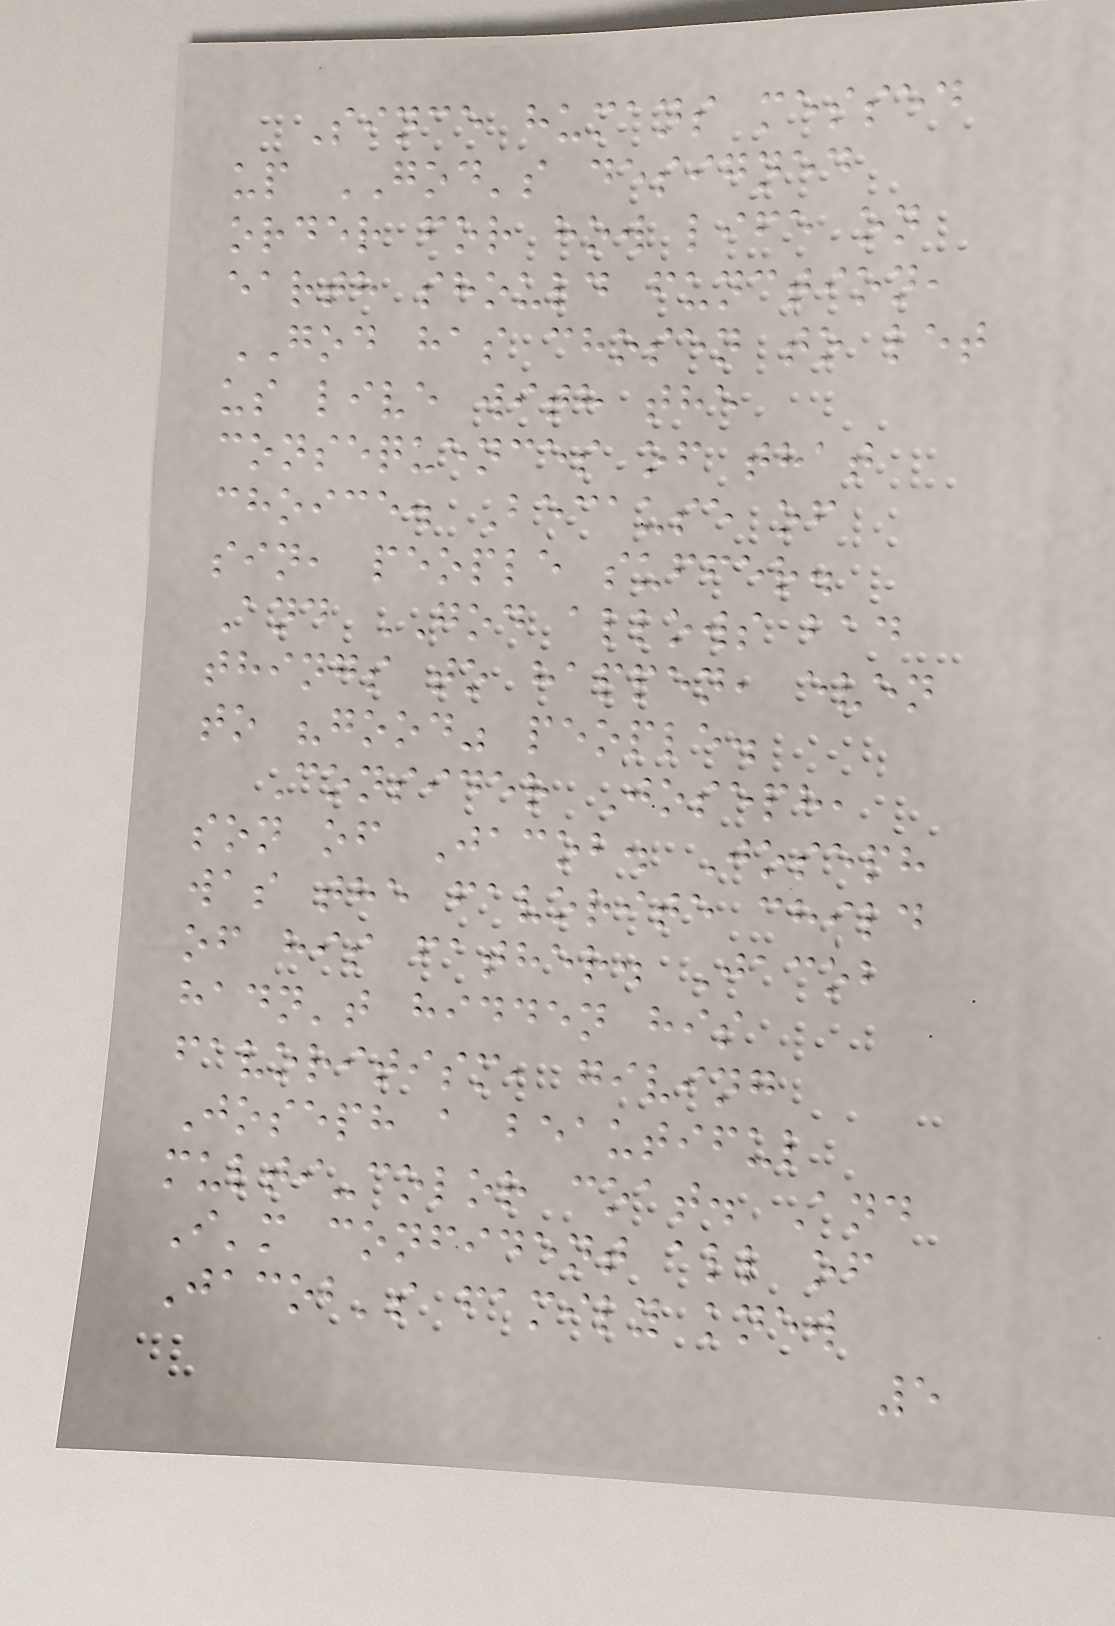Since humans messed
up GOD's designed
order for how life on
earth should function,
GOD has chosen to let
us live with the
consequences of that
choice. Because of
sin, people suffer.
And GOD allows bad
things to happen, even
to "good" people.
Consider Joseph,
son of Jacob. Joseph
was the favorite child
of his father. Jacob
hadn't hidden his
favoritism, giving
Joseph a beautiful
multi-color coat. And
I'm confident all of
Jacob's family knew
5
